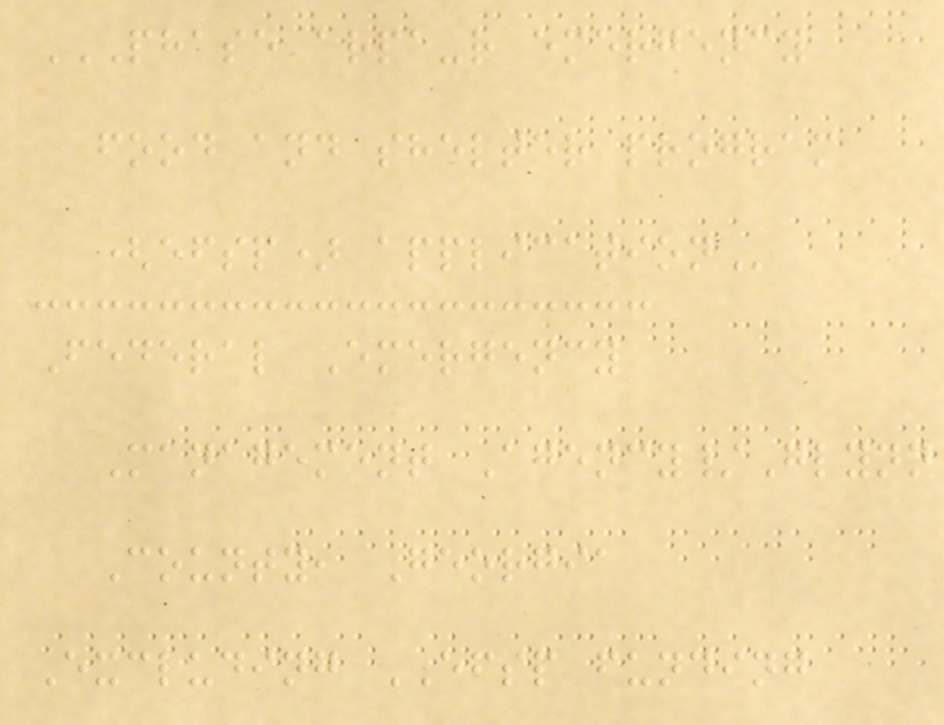PHASE ARPA-R EMERGENCY
FOOD AND SHELTER PROGRAM
(EFSP) APPLICATION
Federal Emergency
Management Agency/Glynn
County, Georgia
Excluding EFSP funding
